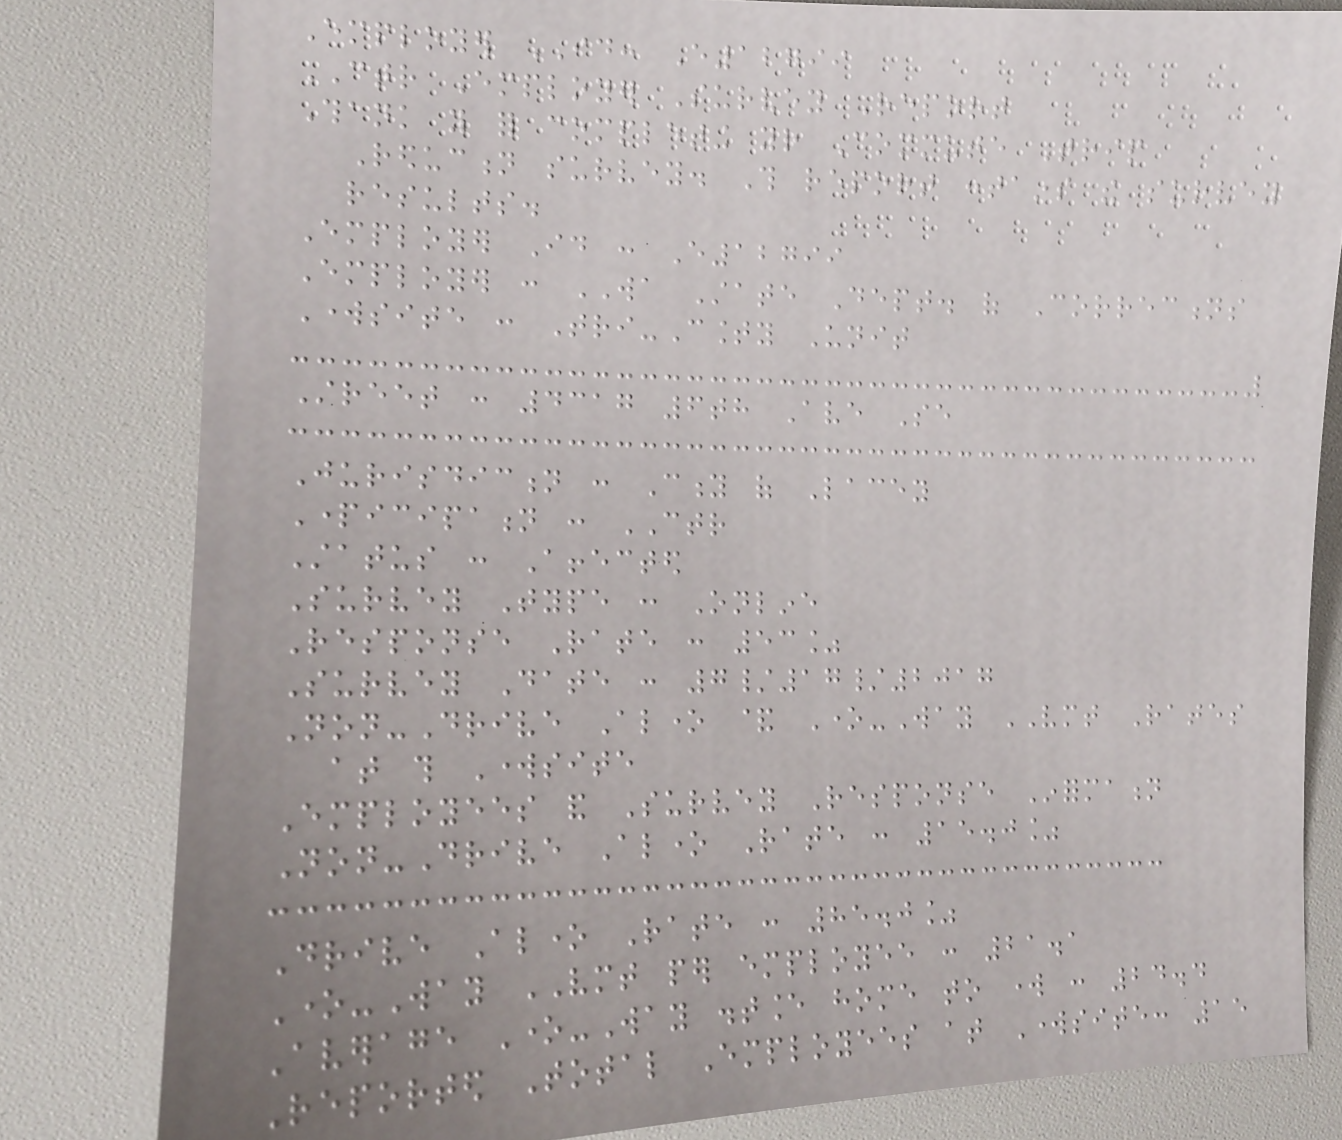Employer ID: E12799
CTR Employer Survey Report
Thank you for completing your Commute Trip
Reduction survey. This report contains the survey
results.
Employer Id : E12799
Employer : WA State Dept. of Corrections
Worksite : Tri-County Unit
Street : 4317 6th Ave Se
Jurisdiction : City of Lacey
Participation : CTR
Status : Affected
Survey Type : Online
Response Rate : 53%
Survey Date : 7/17/2017
Non-Drive Alone & One-Way VMT Rates
at this Worksite
Employees and Survey Response Information
Non-Drive Alone Rate : 15.0%
Drive Alone Rate : 85.0%
One-Way VMT per employee : 21.1
Average One-Way distance home to work : 24.4
Reported Total Employees at Worksite: 15
